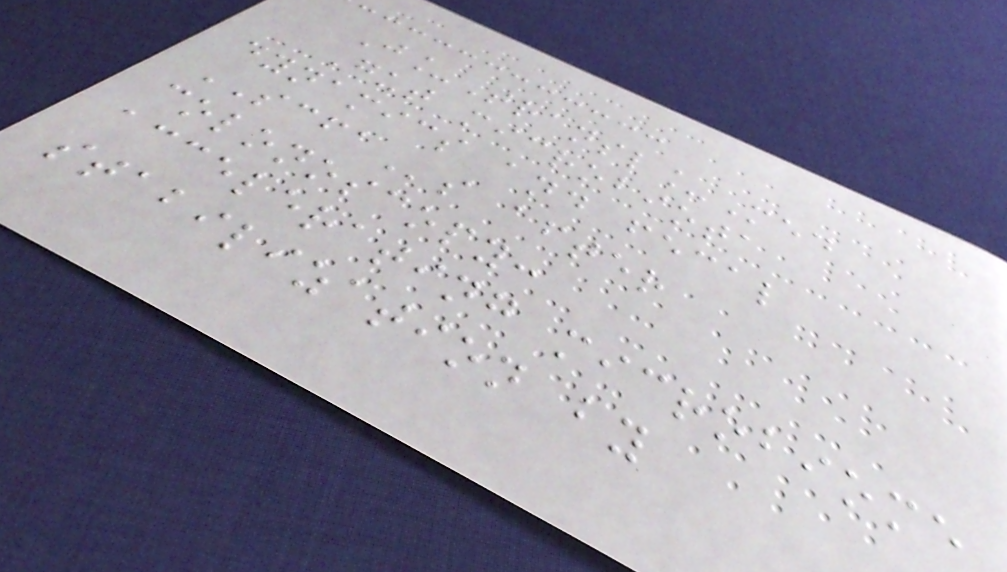J_Transl_Med
Gut microbiota
dynamics and fecal
SCFAs after
colonoscopy:
accelerating microbiome
stabilization by
